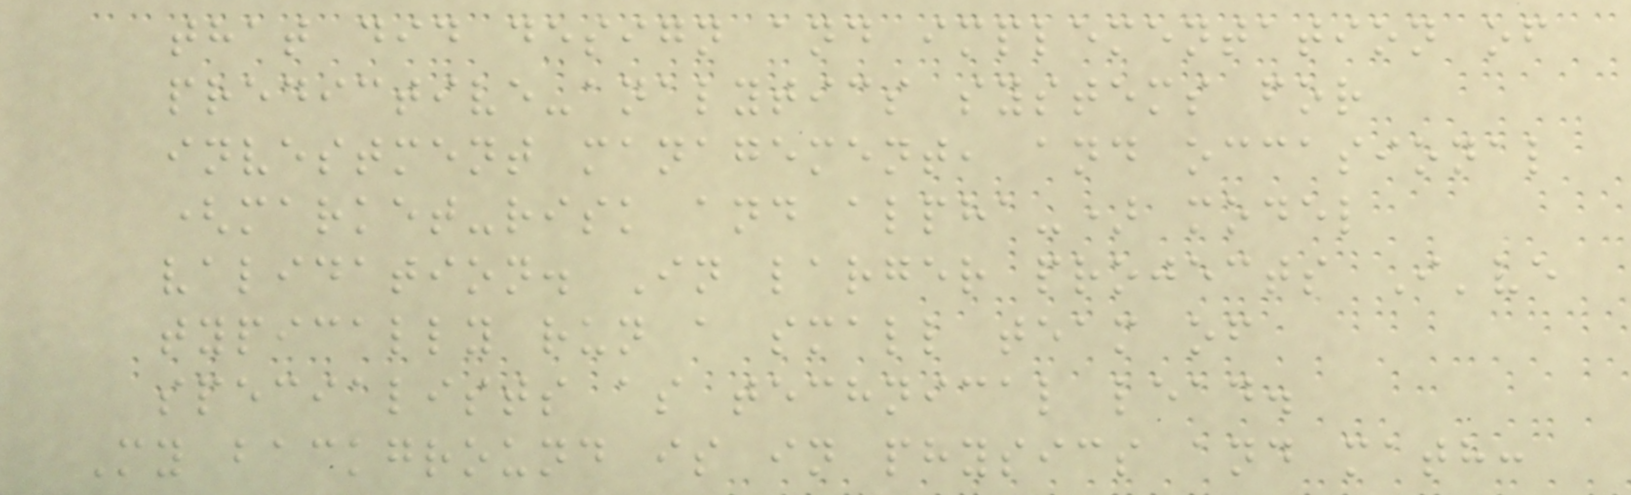that did design and implementation of
predictive-analytics systems for
investment management, and occasional
(market-risk and alpha-) model
validation. In larger projects I've
typically run a small team of
specialists as technical lead.
My background is in physics and math:
